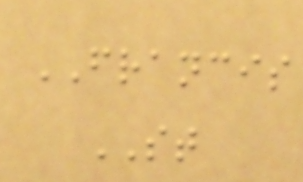FRANCIS
ST
